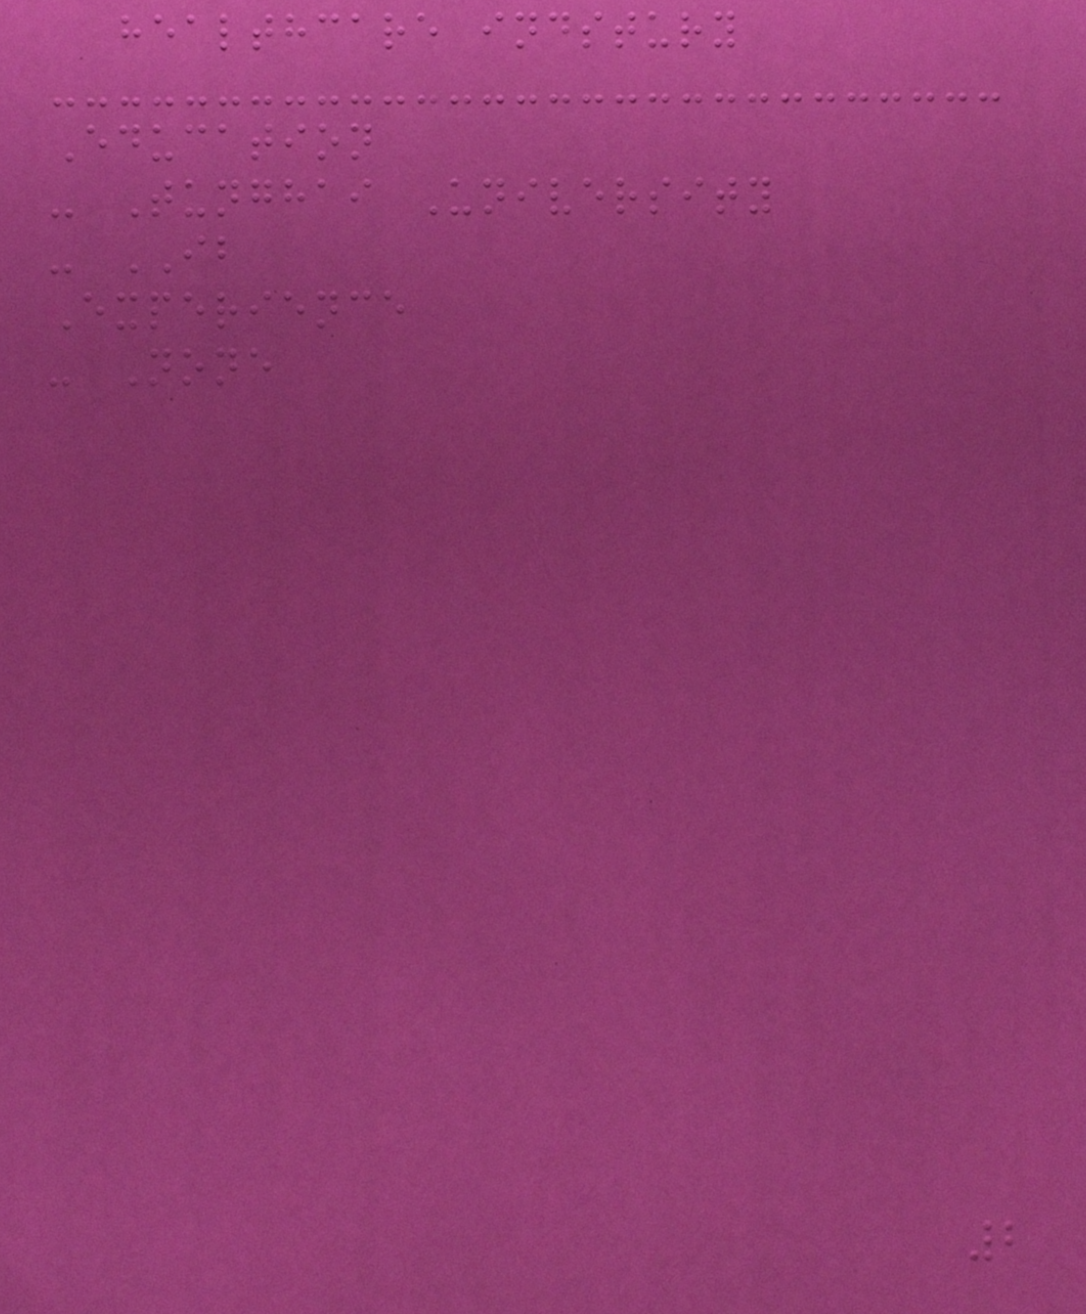healthcare indstury
Education
- Tunghai University
- IB
Experience
- None
2
